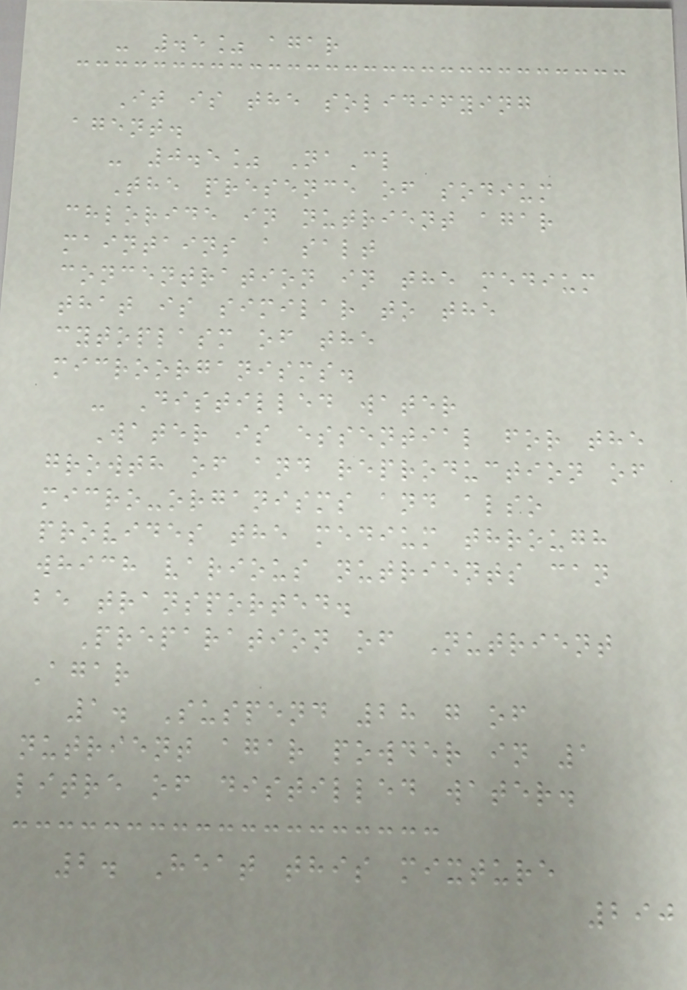- .5% agar
It is the solidifying
agent.
- 0.5% NaCl
The presence of sodium
chloride in nutrient agar
maintains a salt
concentration in the medium
that is similar to the
cytoplasm of the
microorganisms.
- Distilled water
Water is essential for the
growth of and reproduction of
micro-organisms and also
provides the medium through
which various nutrients can
be transported.
Preparation of Nutrient
Agar
1. Suspend 28 g of
nutrient agar powder in 1
litre of distilled water.
2. Heat this mixture
290
